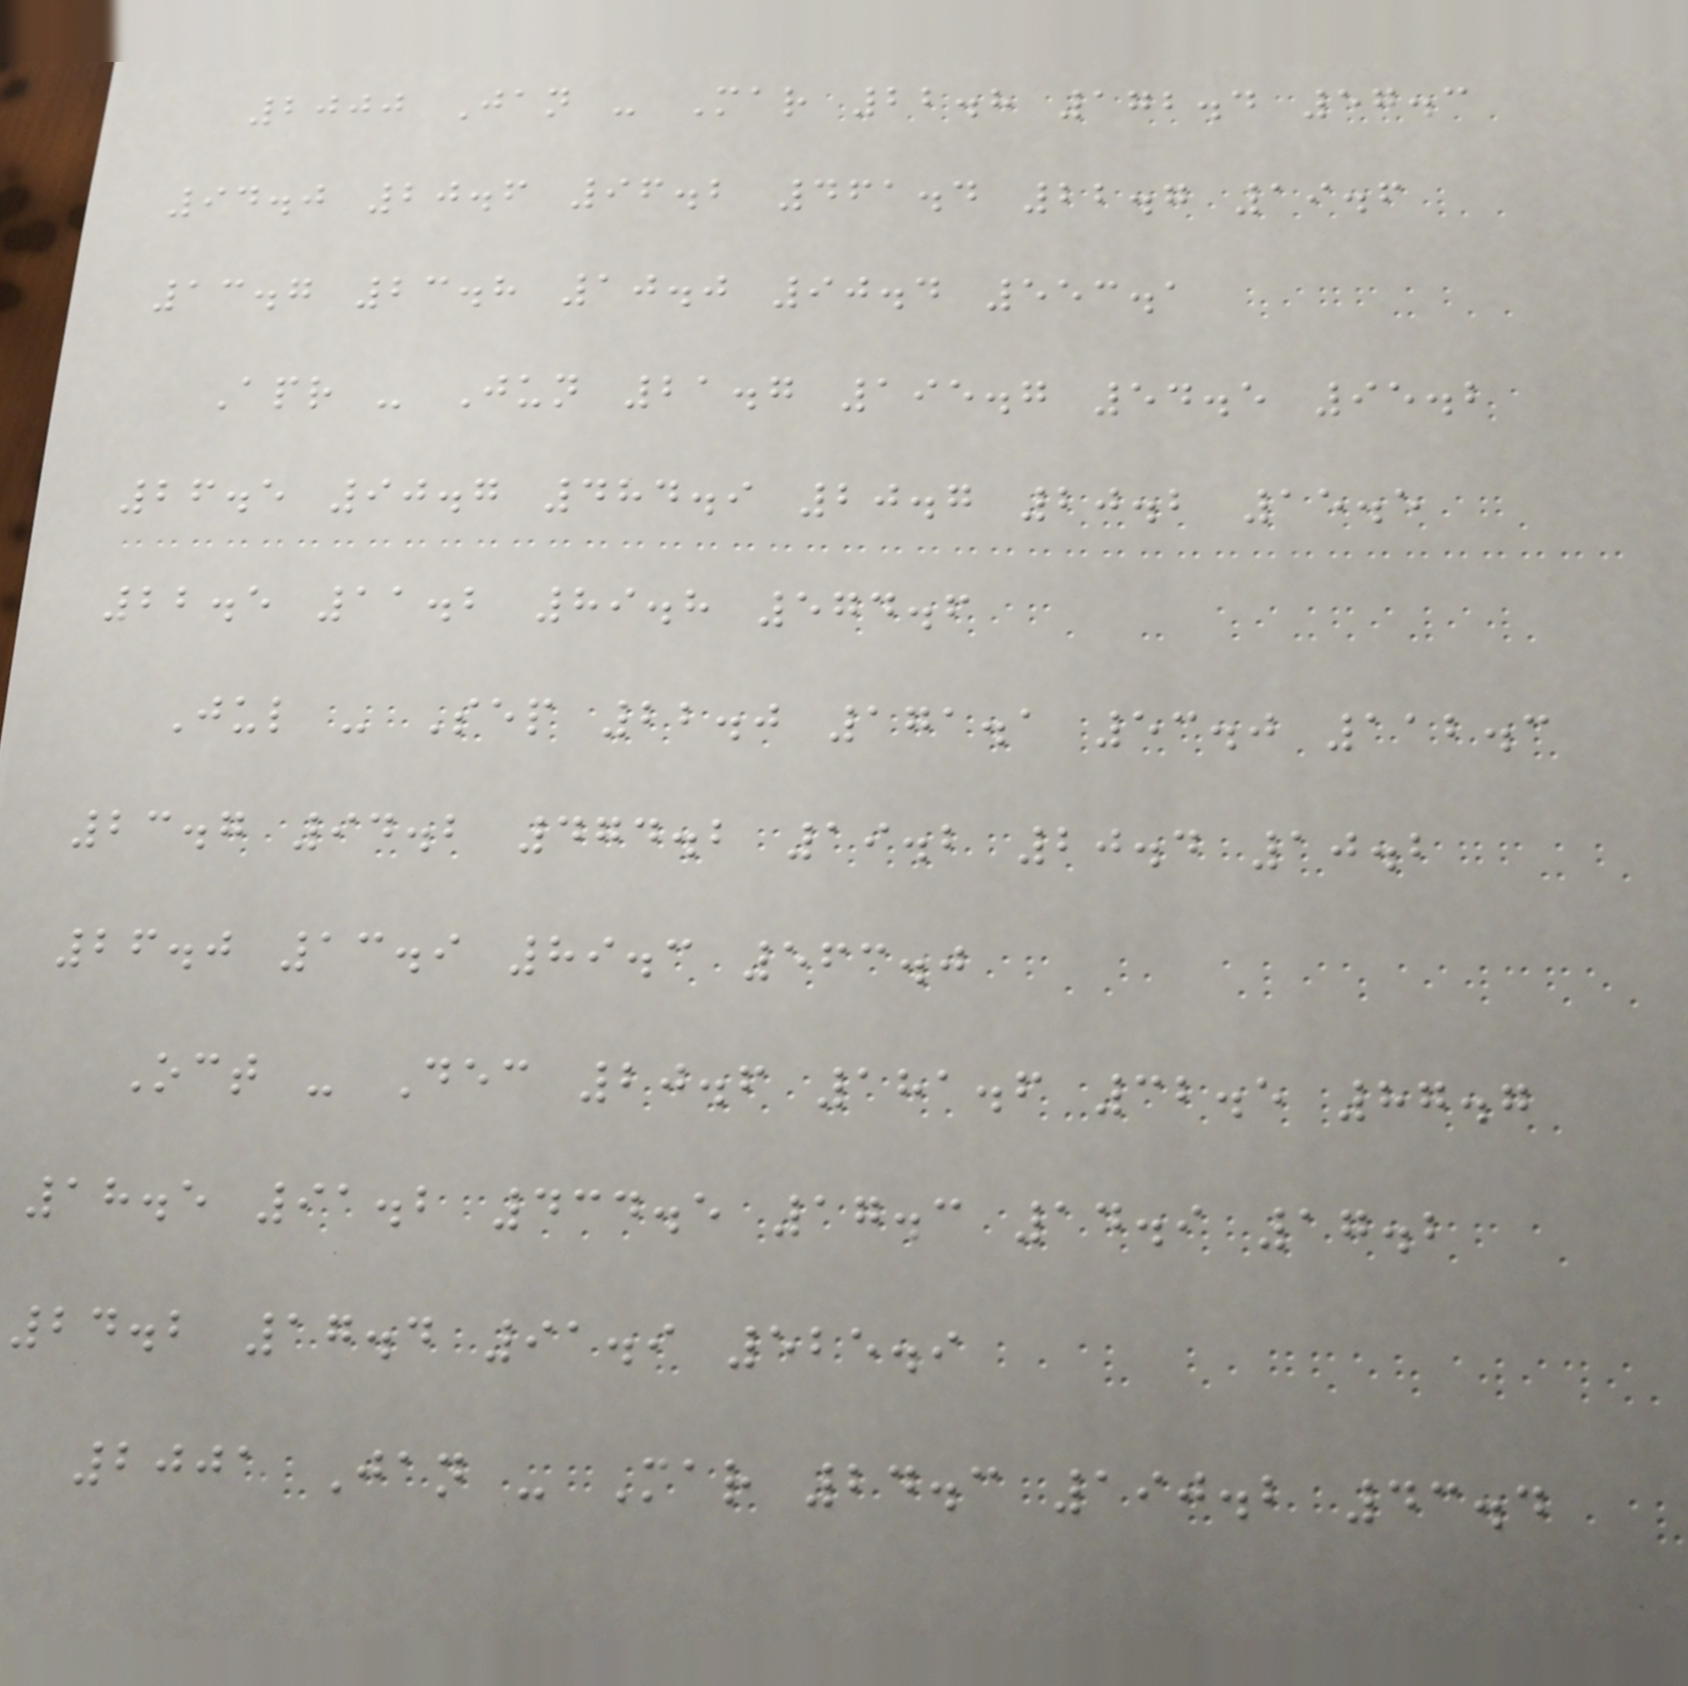2000 Jan - Mar 22.8 172.4 57.3
94.0 20.6 96.2 461.4 22.7 19.6
13.7 23.8 10.0 90.4 553.1
Apr - Jun 21.7 195.7 54.5 95.2
26.5 90.7 484.9 20.7 20.2 15.5
22.5 11.2 89.8 574.6
Jul - Sep 22.0 171.1 53.0 112.3
23.7 94.2 474.2 19.2 20.4 10.2
26.0 13.9 89.3 563.0
Oct - Dec 20.6 181.6 32.5 87.7
18.5 91.2 434.5 17.3 14.9 17.2
24.2 17.4 91.9 525.9
2001 Jan - Mar 24.3 190.2 43.4
